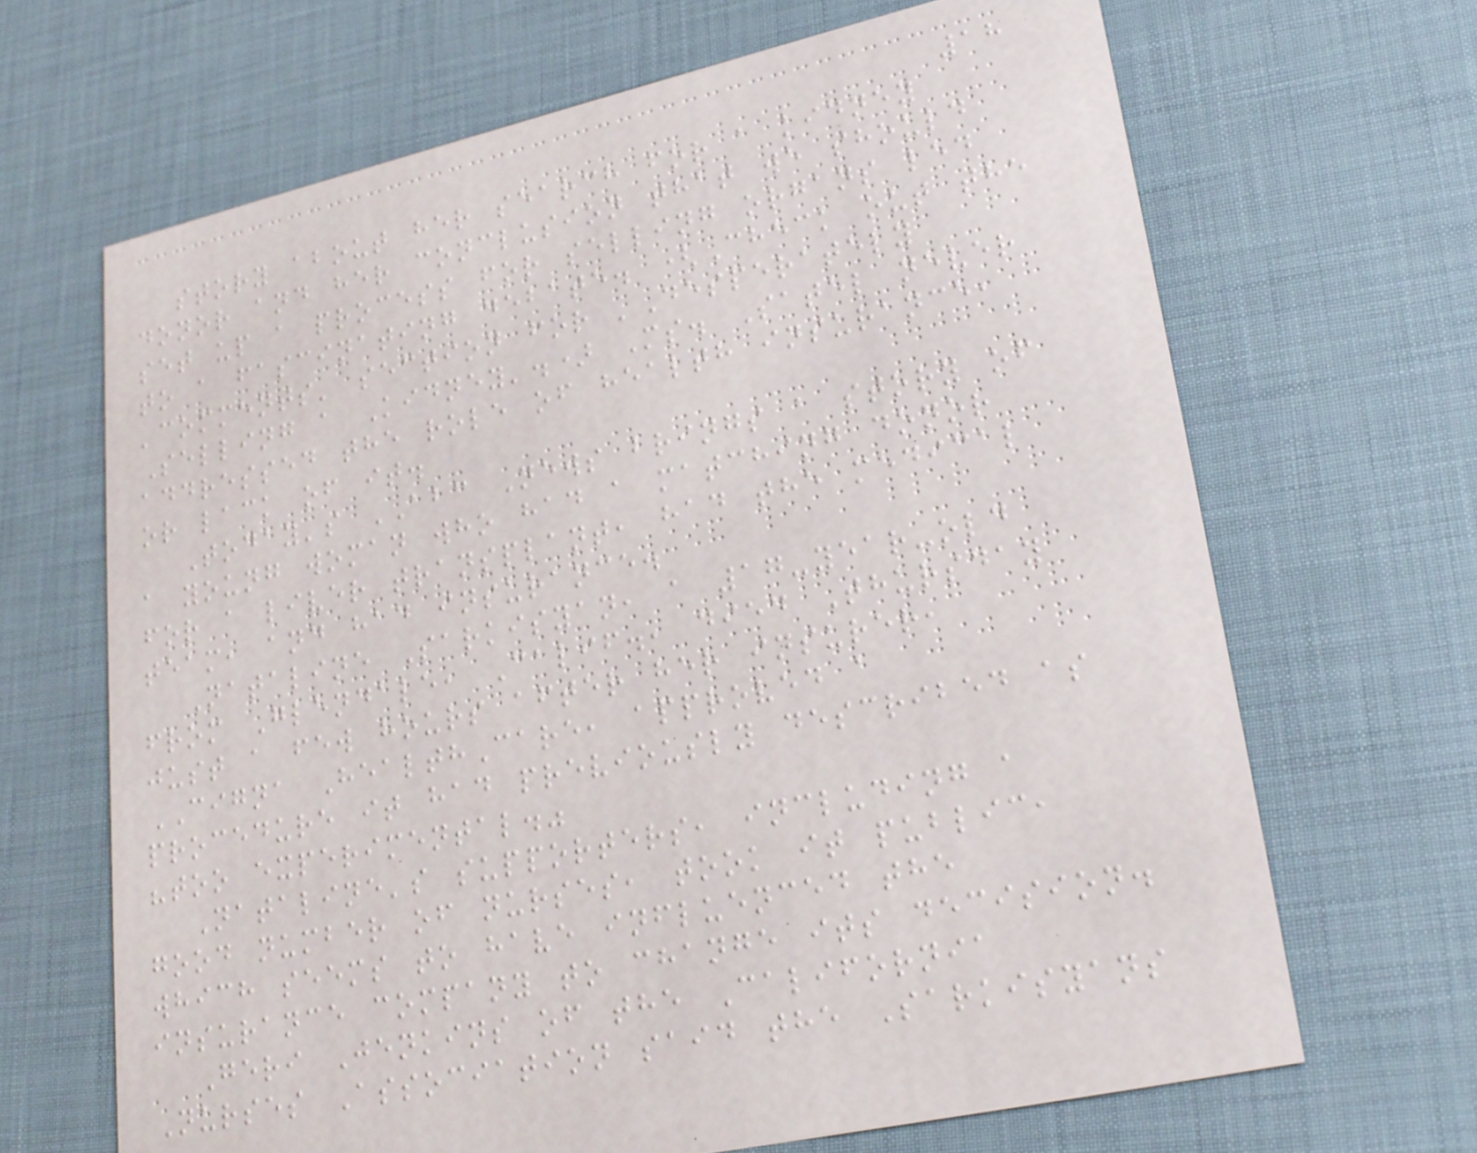18
story about her search for a kidney
donor and her conclusion that we should
set up a process for selling organs led
to a fascinating debate. (Check out the
'comments' section for 'Desperately
Selling a Kidney'.) Ms. Satel never
addressed the role of health insurance,
or lack of it.
Today's ABC News brings a story of
a young woman who had a matching donor
for a liver transplant, had the medical
team, and had insurance.
Nataline Sarkisyan, a 17-year-old
from Glendale, Calif., died Thursday
just a few hours after her insurer,
CIGNA HealthCare, approved a
procedure it had previously described as
"too experimental."
Nataline's supporters, including a
good number of nurses, took it public,
which seems to have influenced the
insurance company to change its decision.
Geri Jenkins of the California
Nurses Association said the Sarkisyans
